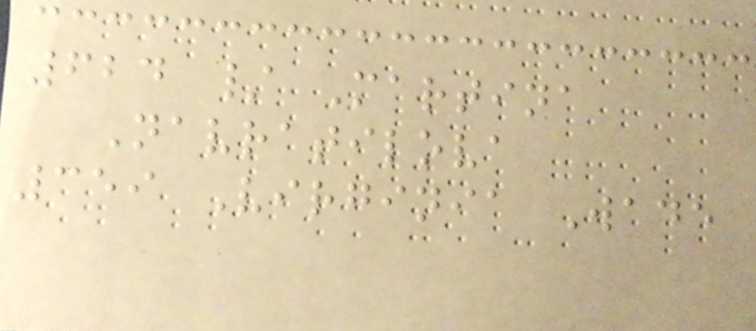624 / Martina
Navratilova
359 Virginia Wade
